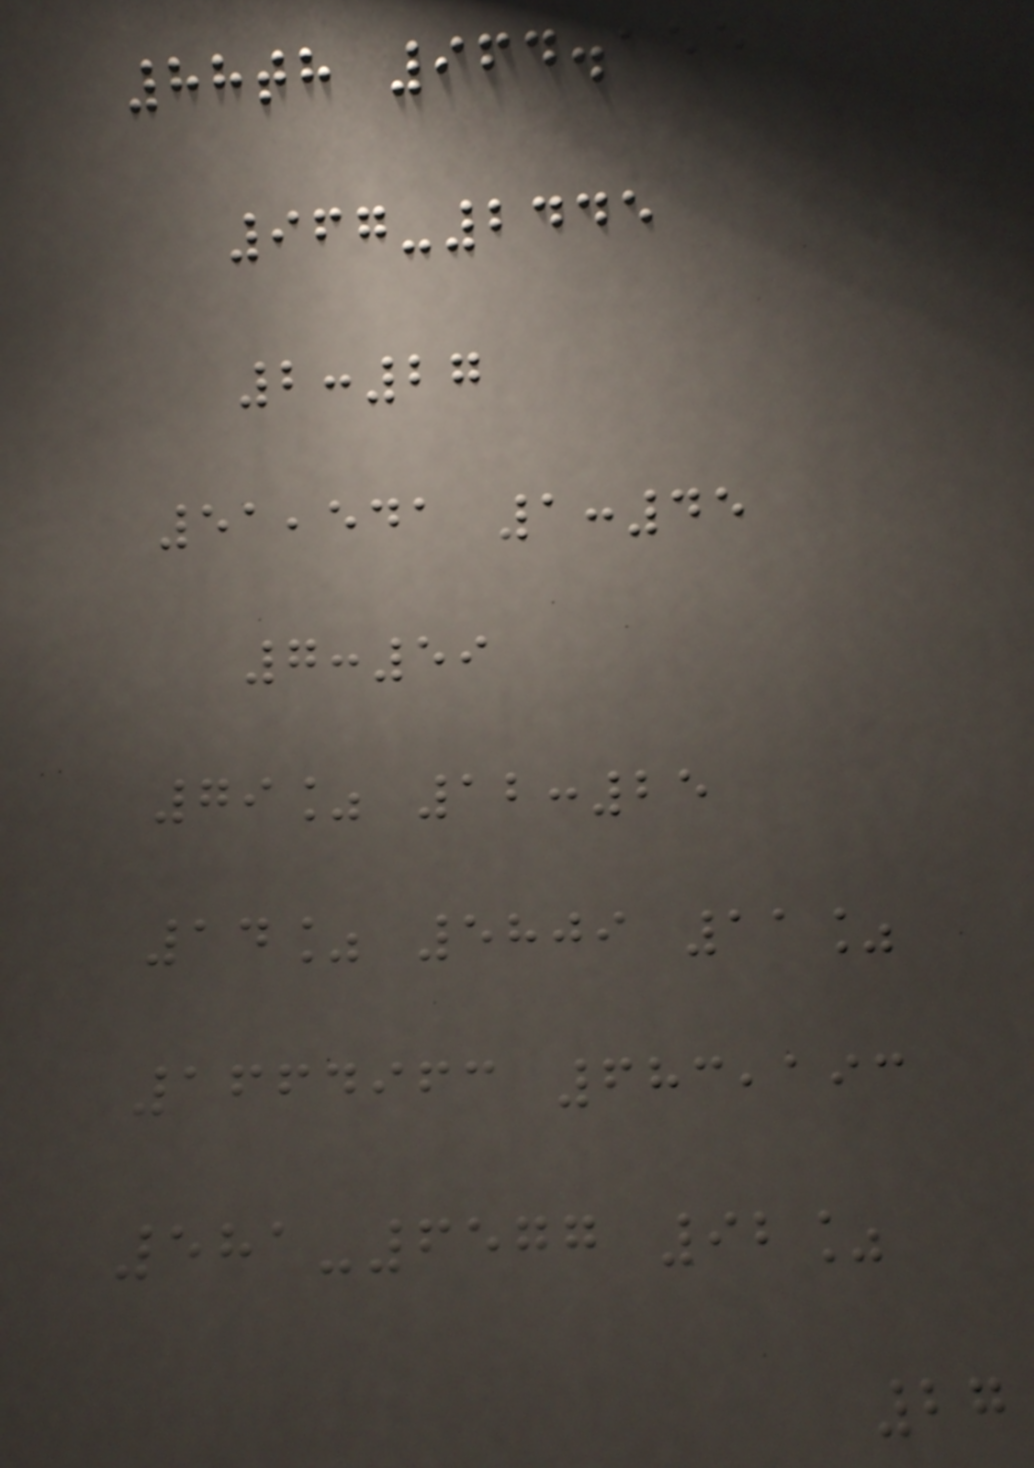88th 964.155
967-2445
2:27
51,541 1:45
7:59
79% 12:25
14% 5809 11%
1664963 683,193
581-6577 92%
27
